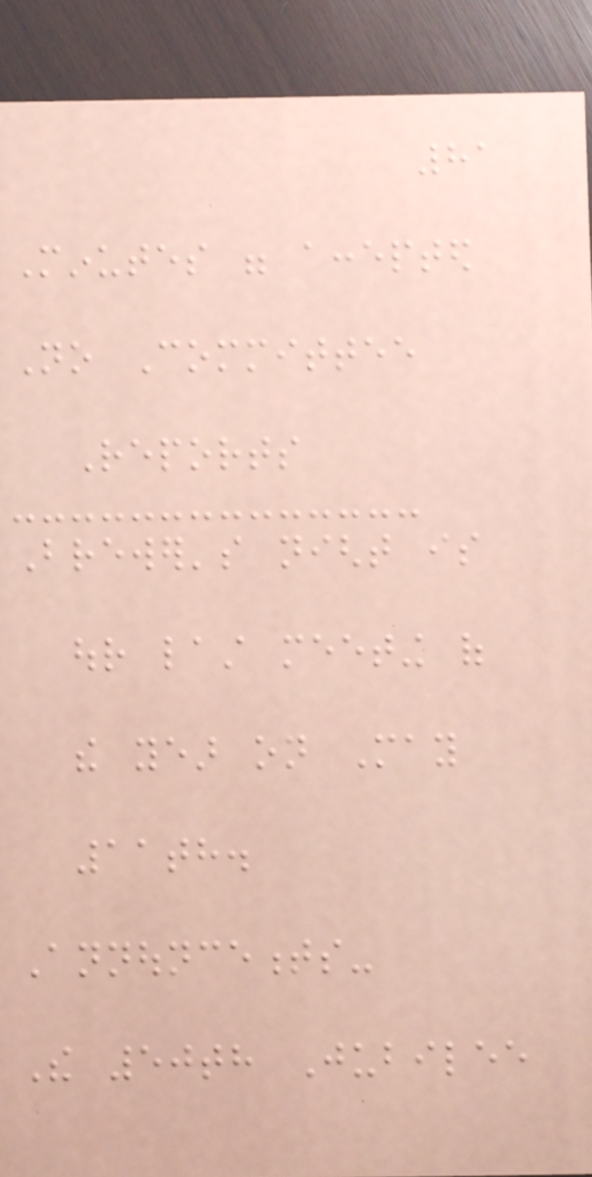81
Minutes were accepted
No Committee
Reports
Brewer's night is
our last meeting of
the year on May
11th.
Announcements-
The 50th Jubilee
